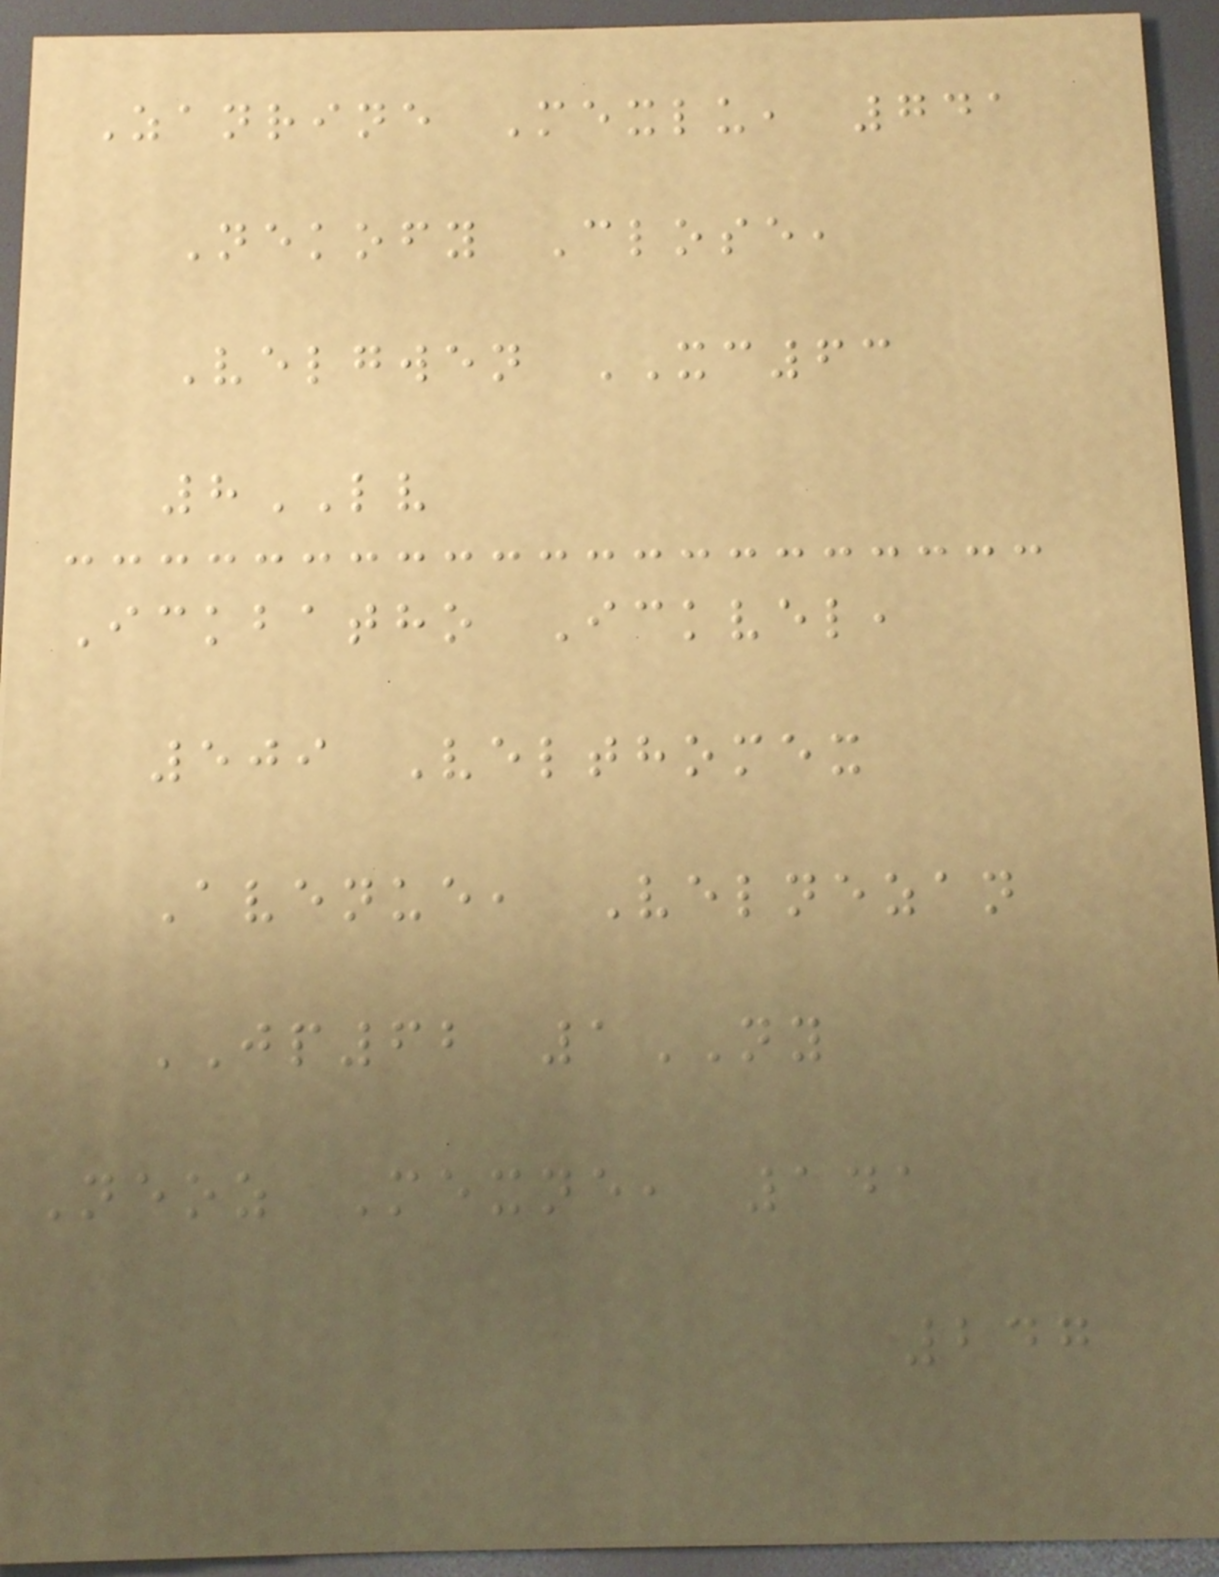Zanrine Mexlu, 741
Nekofy Close,
Velgwen XC63
8LV
Ickbatho Ickvel,
509 Velthomex
Avenue, Velnezan
JP62 1NY
Neoz Mexne, 141
247
